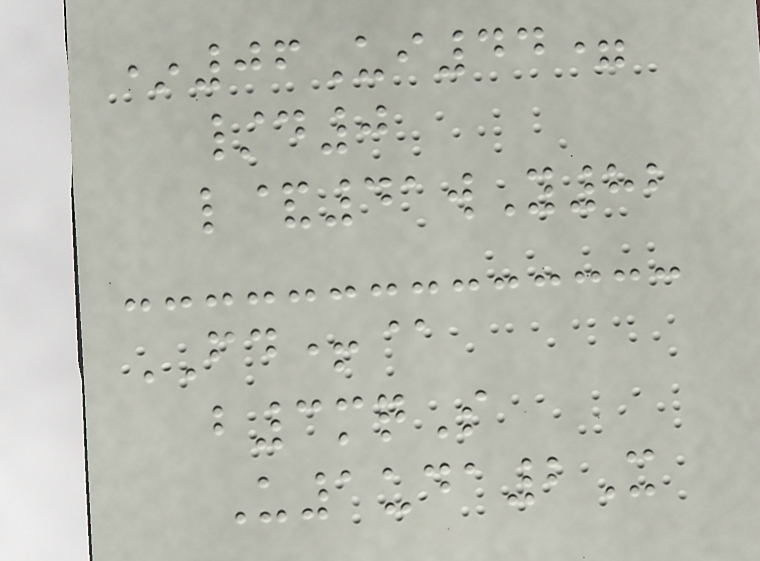*06Ui44=
/d0
l&41wY82
FD+@
b3mqS
U1uda2X
